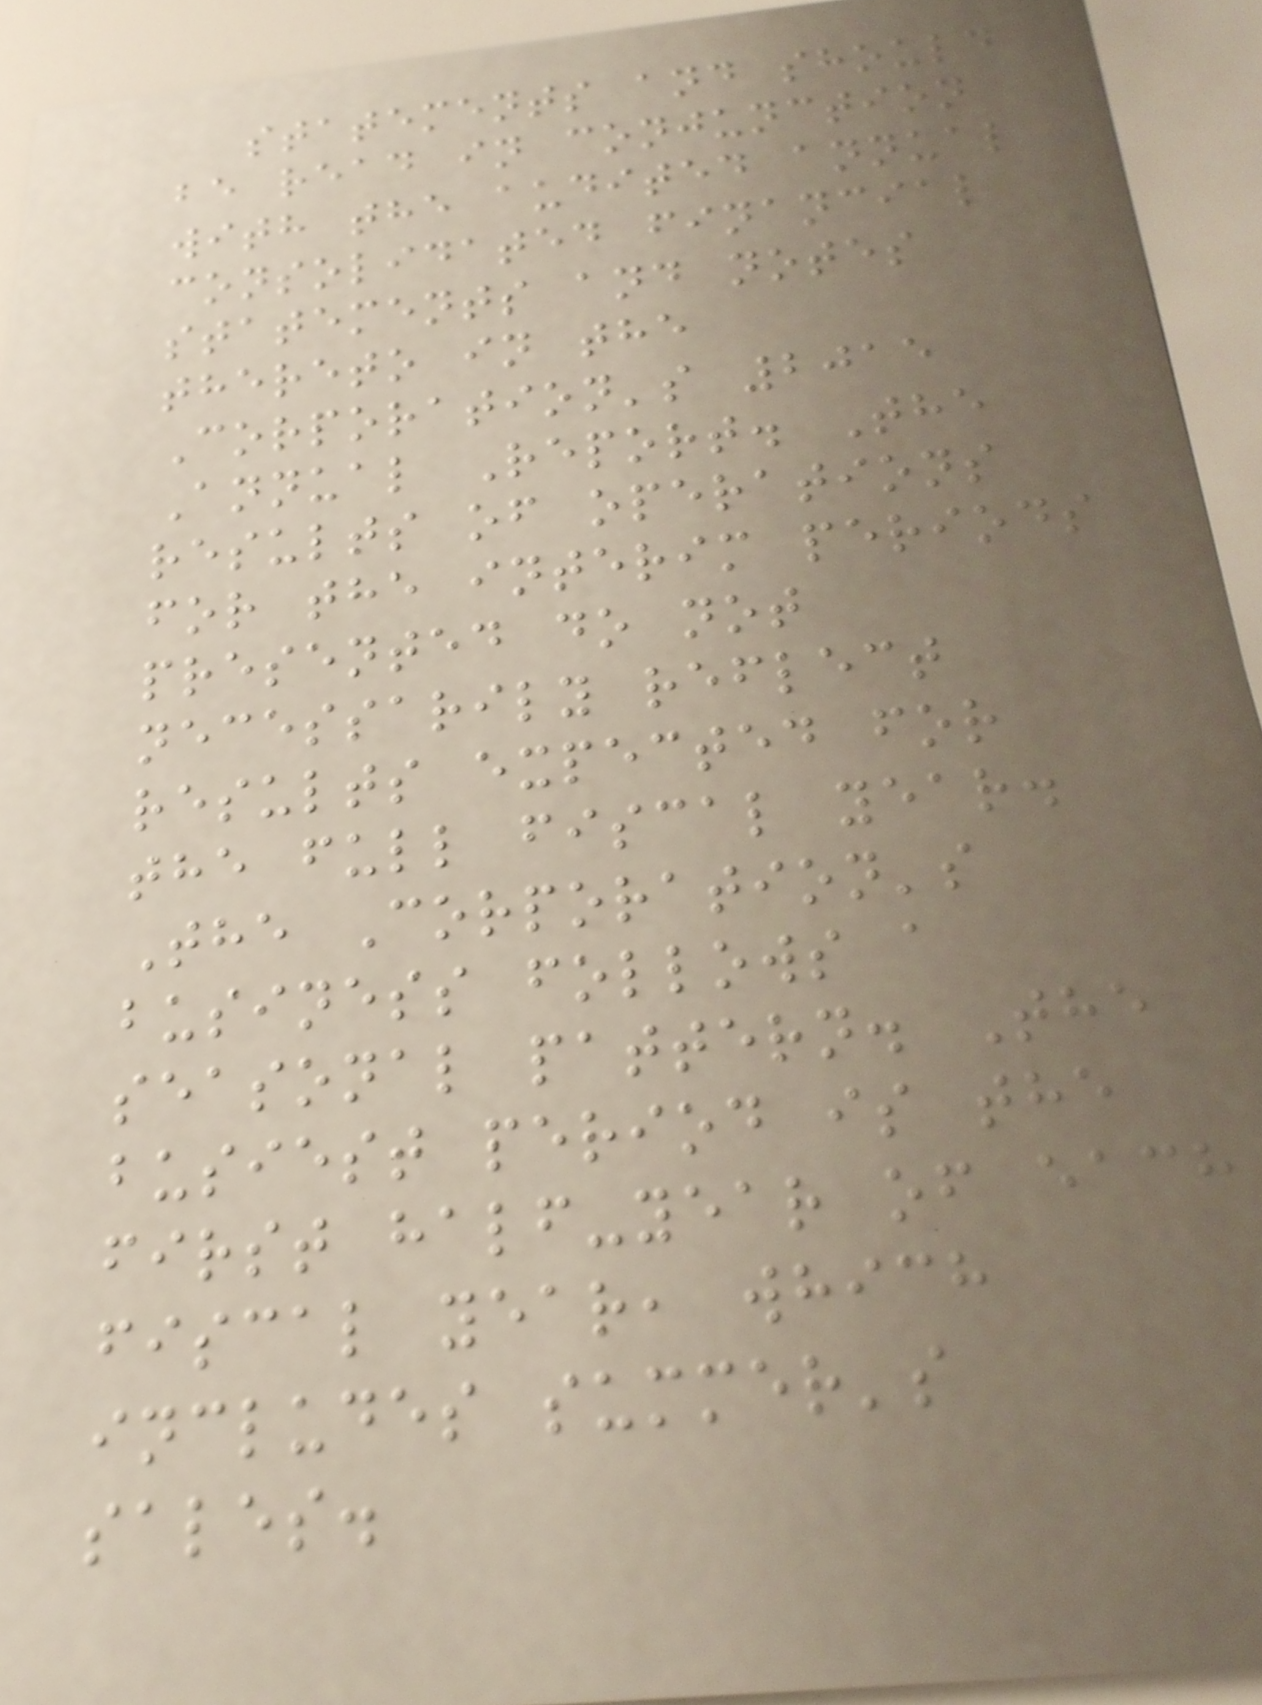statements and should
be read in conjunction
with the audited annual
consolidated financial
statements and notes
thereto in the
Corporation's 2015
Annual Report. The
results of operations
for the interim periods
presented do not
necessarily reflect
results expected for
the full fiscal year.
The Corporation's
business follows a
seasonal pattern. The
busiest period is the
first half-year of each
fiscal year, which
includes summer's
sales.
